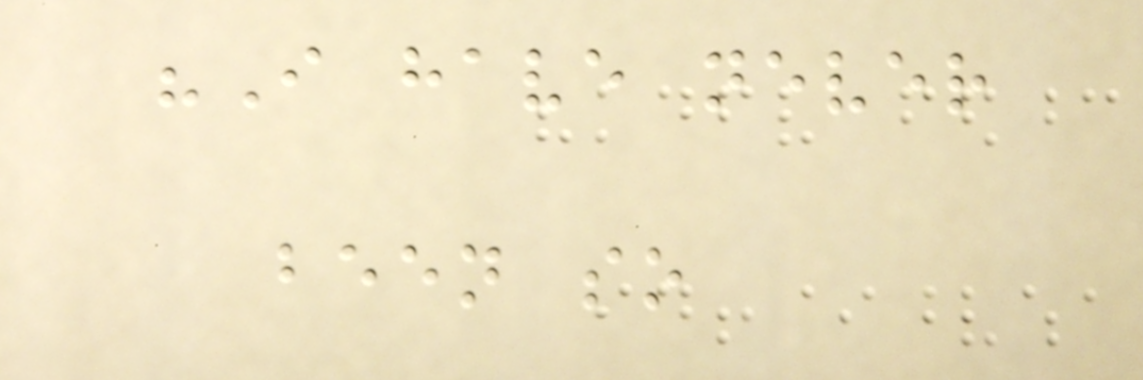"I have never
been so
